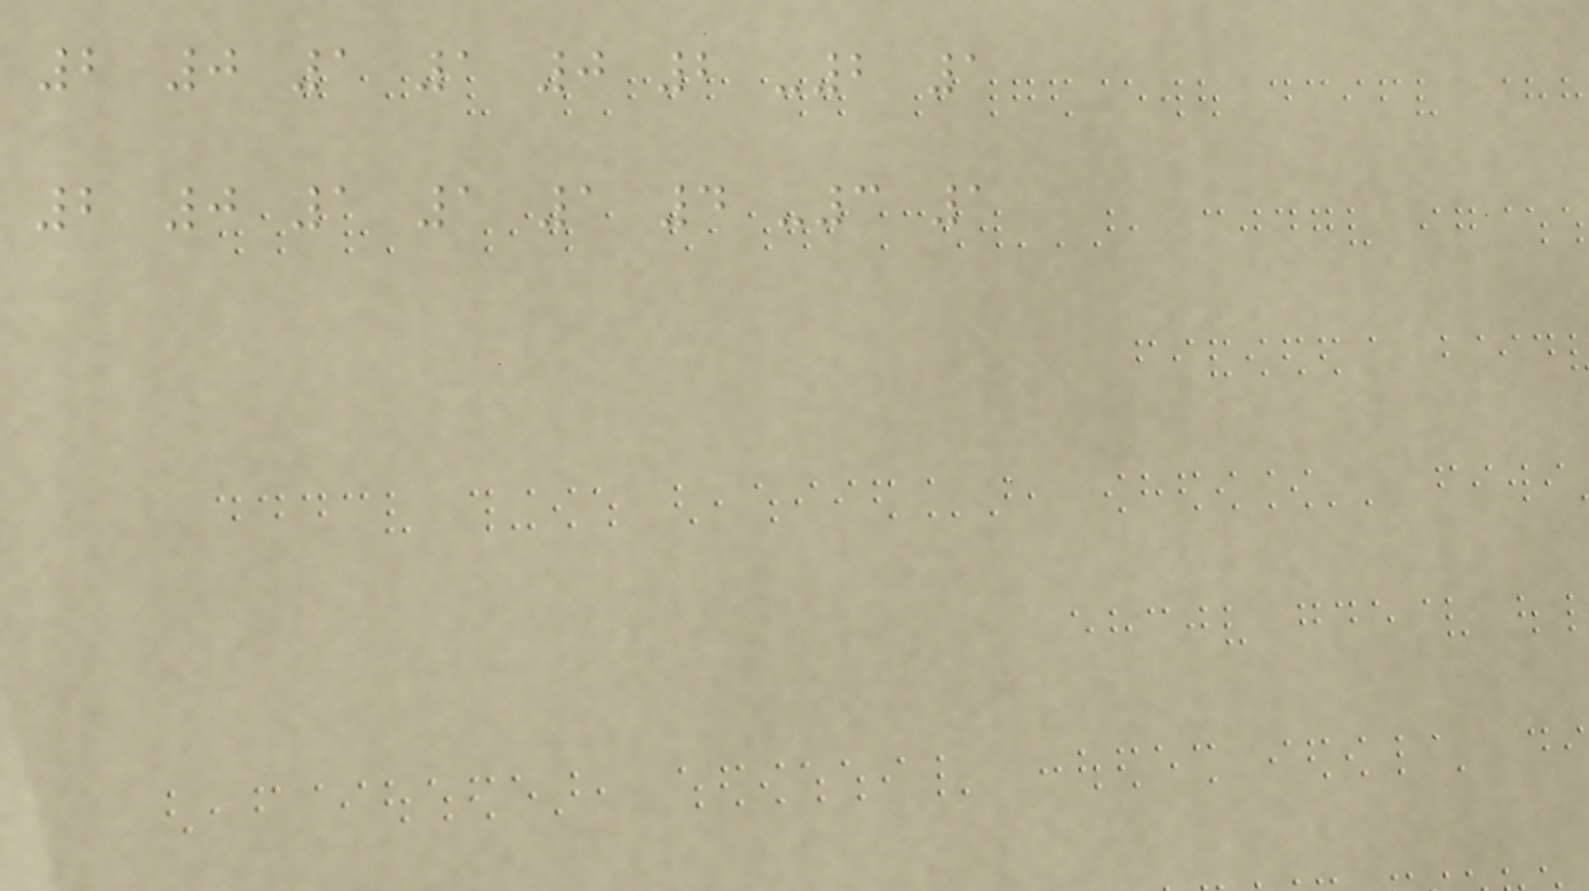2 0 1 1 0 2 -2 1
2 0 1 1 1 4 -3 1
